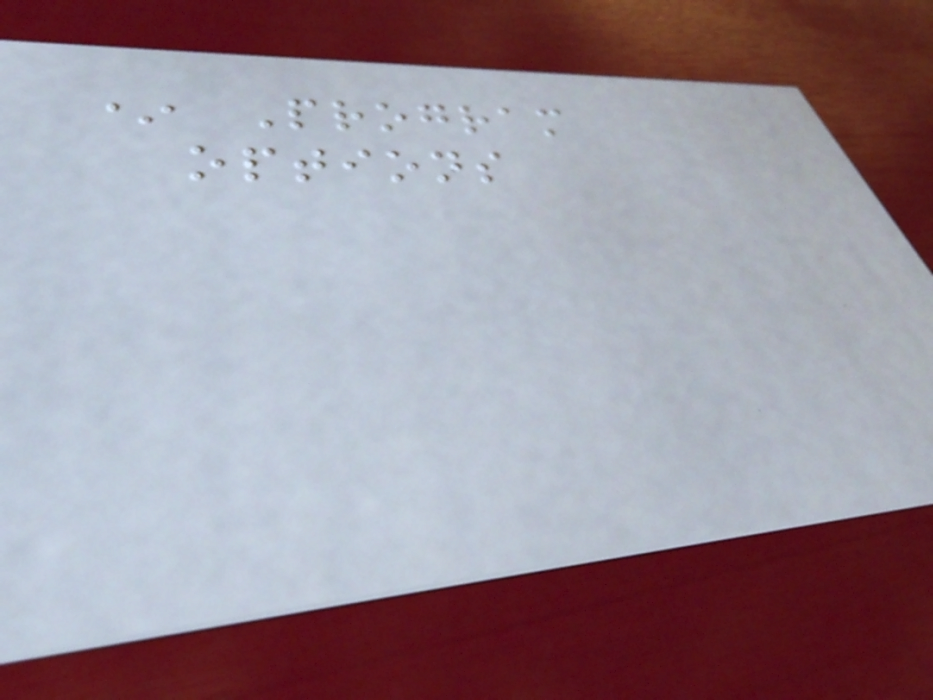* Program
options
